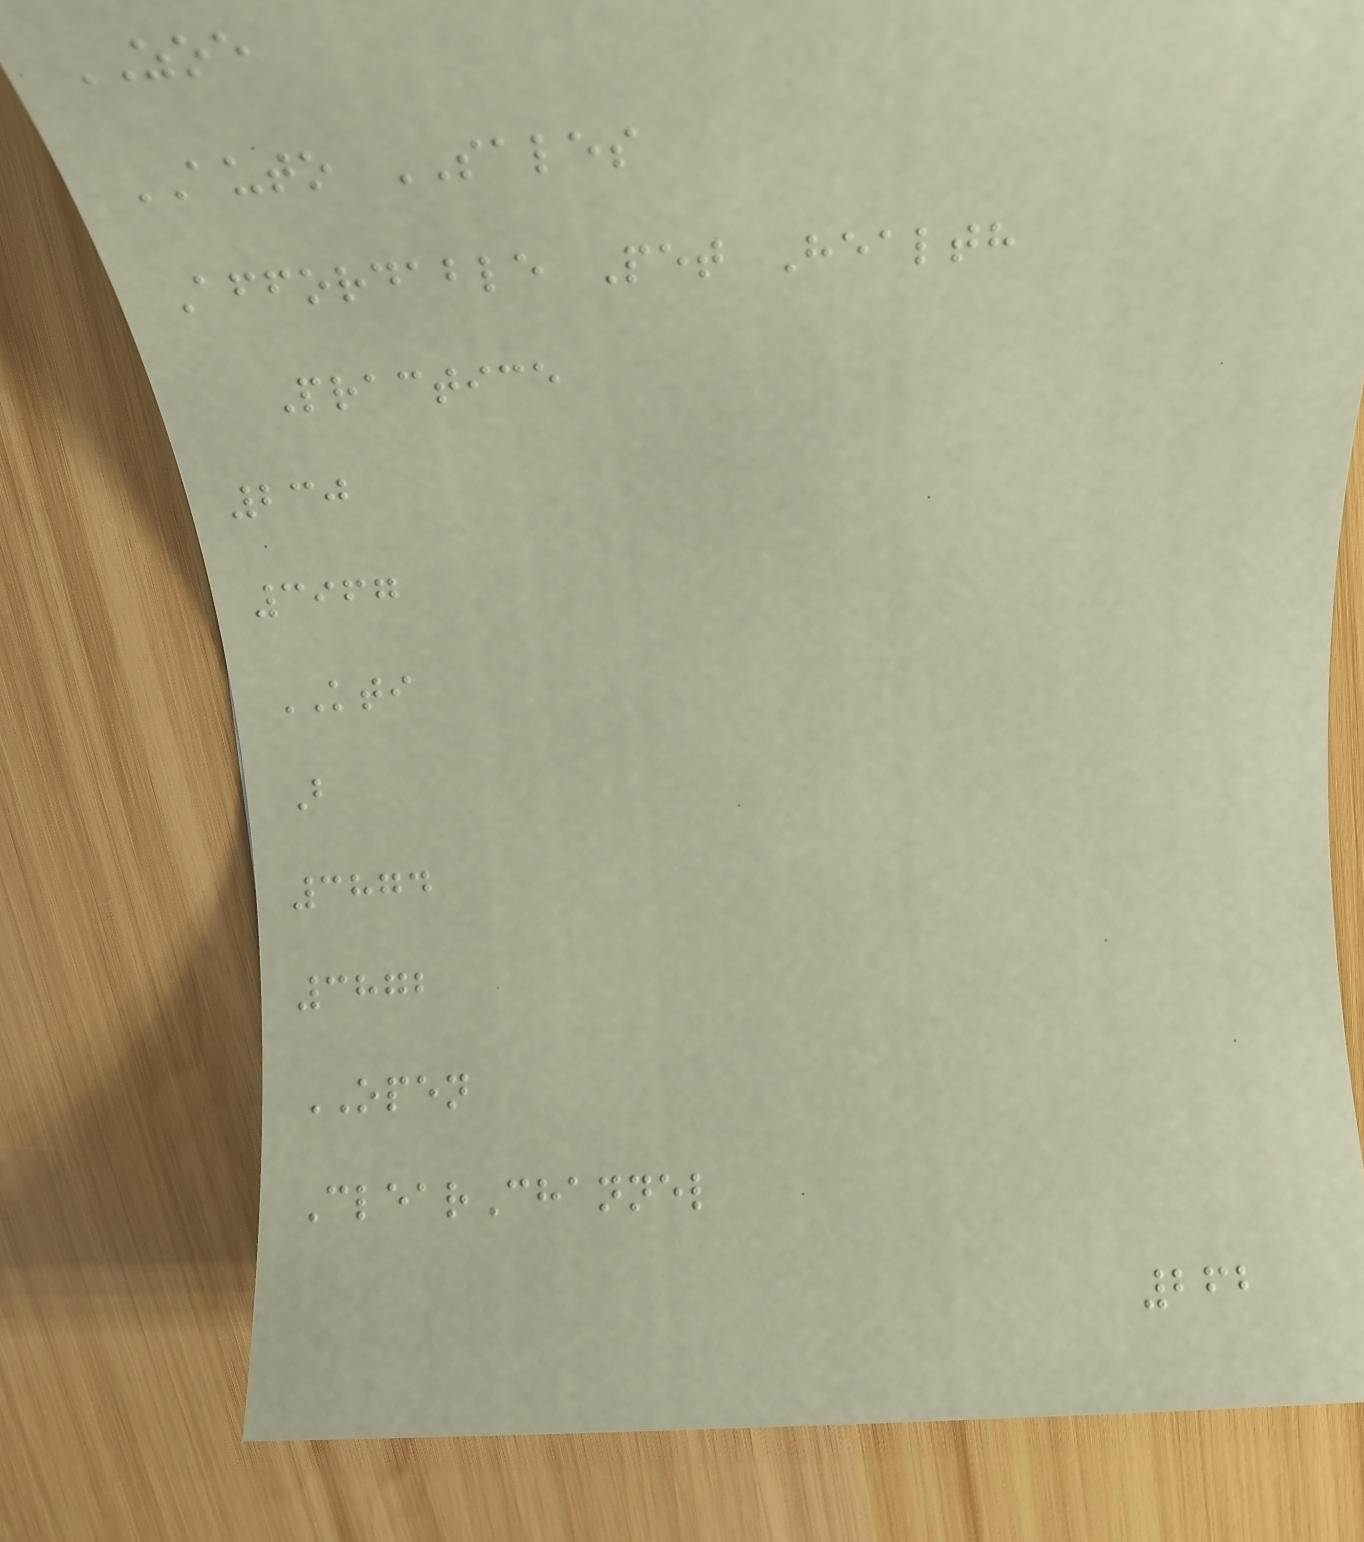ZOE
AUTO SALES
Affordable Pet Health
Practice
230
3967
KTI
B
3874
3872
OPEN
ClearChannel
262
